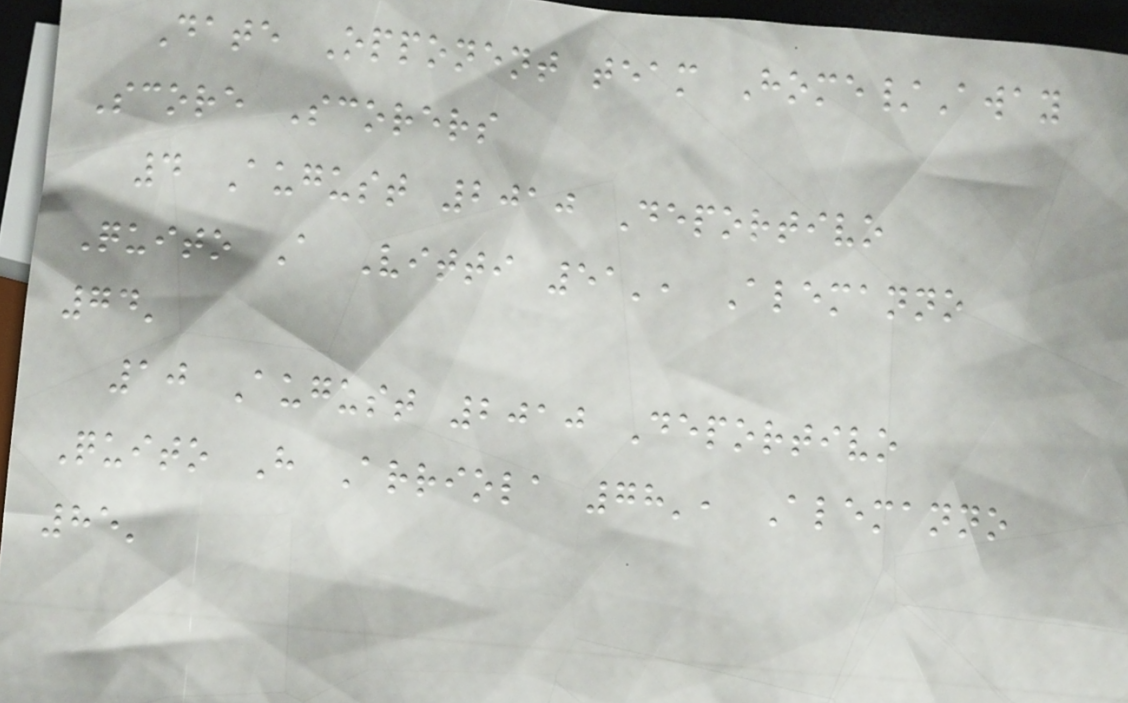Date Opponent team Home/Away
Score Scorers
4 August 2010 Deportivo
Quito A Vitti 51', Alemanno
74'
10 August 2010 Deportivo
Quito H Arriola 78', Alemanno
85'
